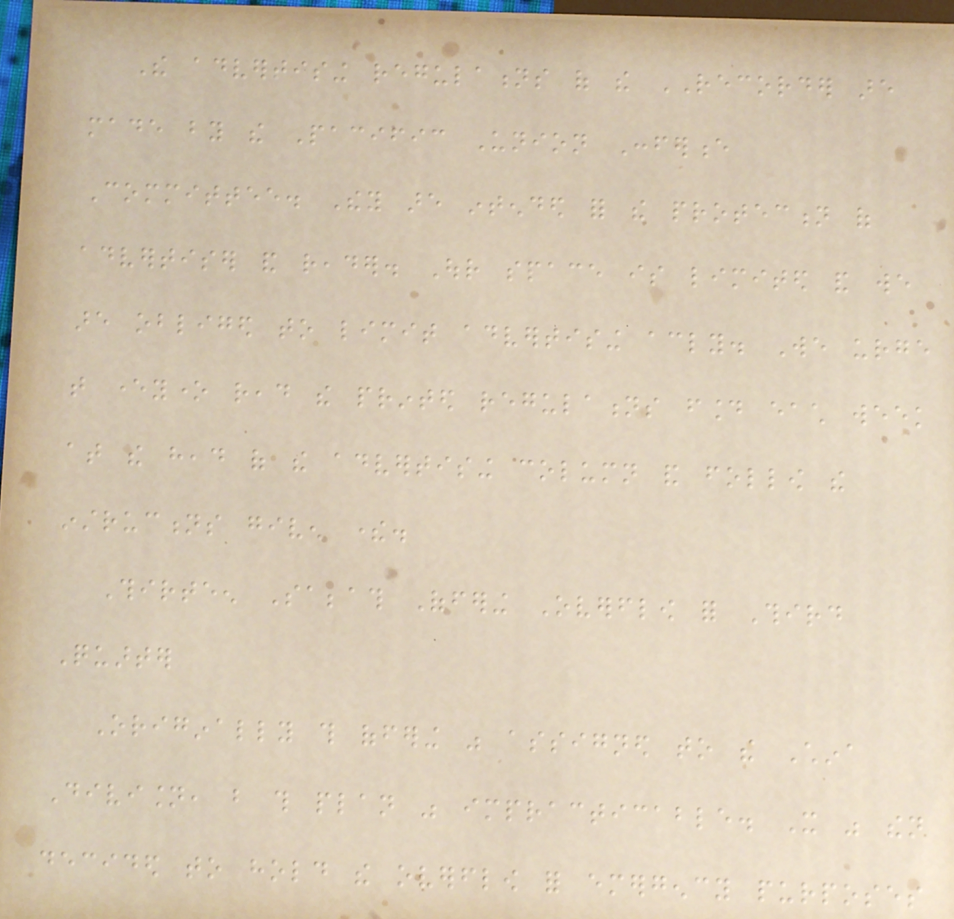The advertising regulations of the RECORDER are
made by the Pacific Union Conference
Committee. They are intended for the protection of
advertiser and reader. Our space is limited and we
are obliged to limit advertising accordingly. We urge
that everyone read the printed regulations found each week
at the head of the advertising column and follow the
instructions given there.
Thirteen Sabbath Offering Overflow for Third
Quarter
Originally this offering was assigned to the China
Division, but this plan was impracticable. It was then
decided to hold the overflow for emergency purposes
